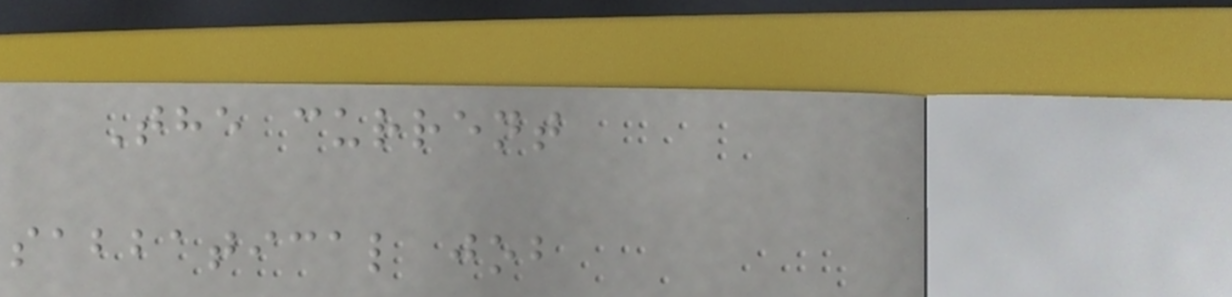The current
sabbatical job
